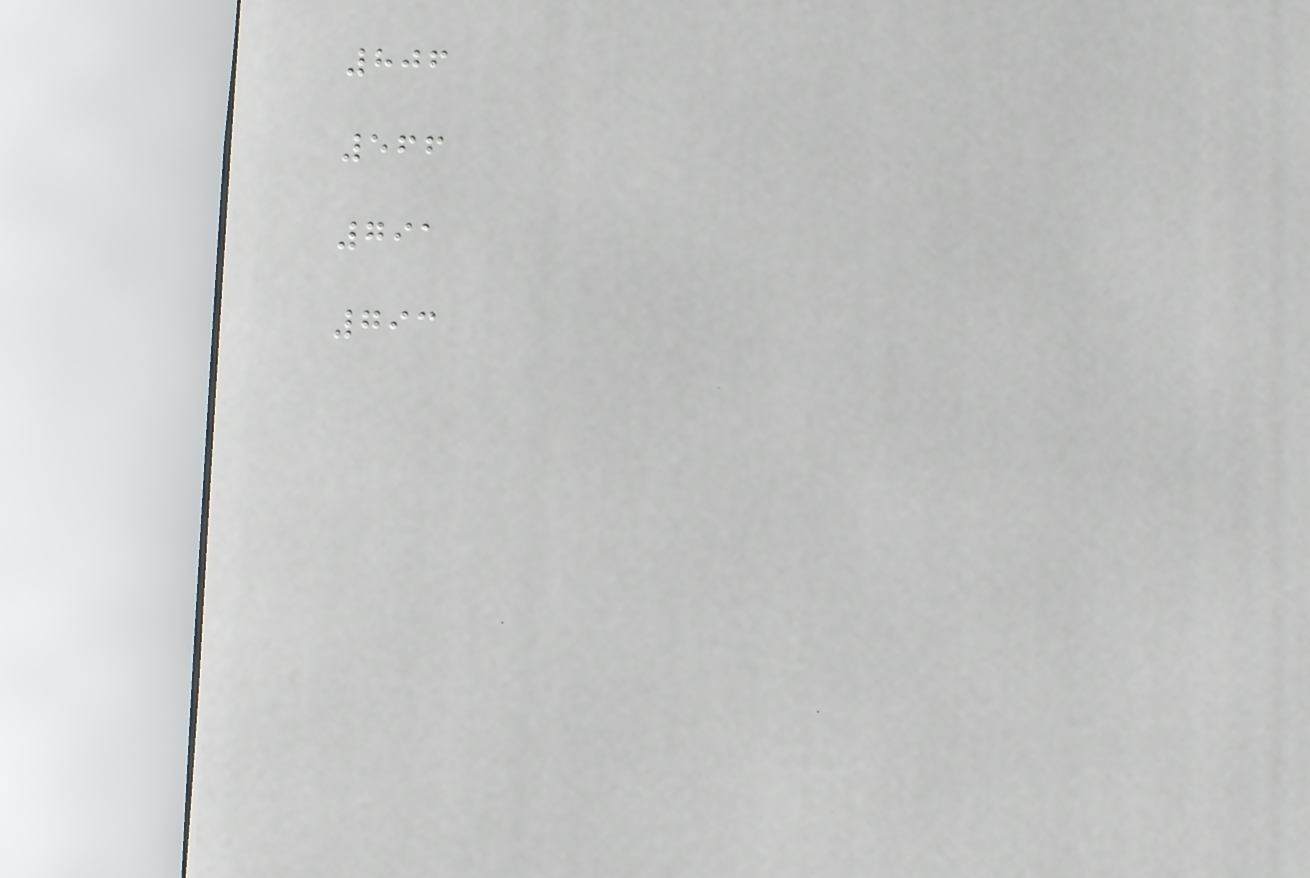806
566
791
793
